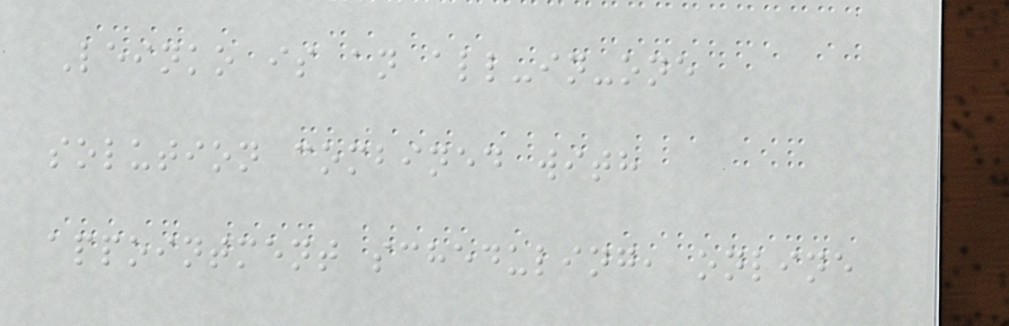Leinko is an all-in-one
solution combined with
appointment scheduling, online
